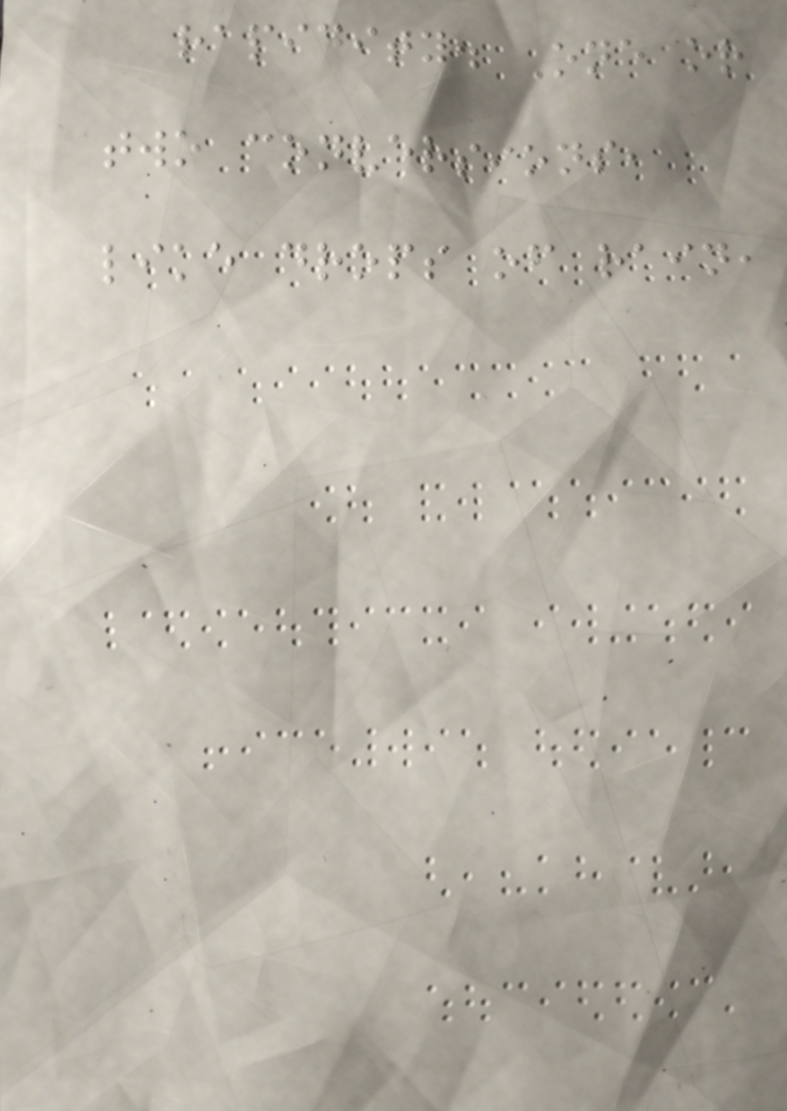rapidity. One or
two conversions,
like drops of rain,
